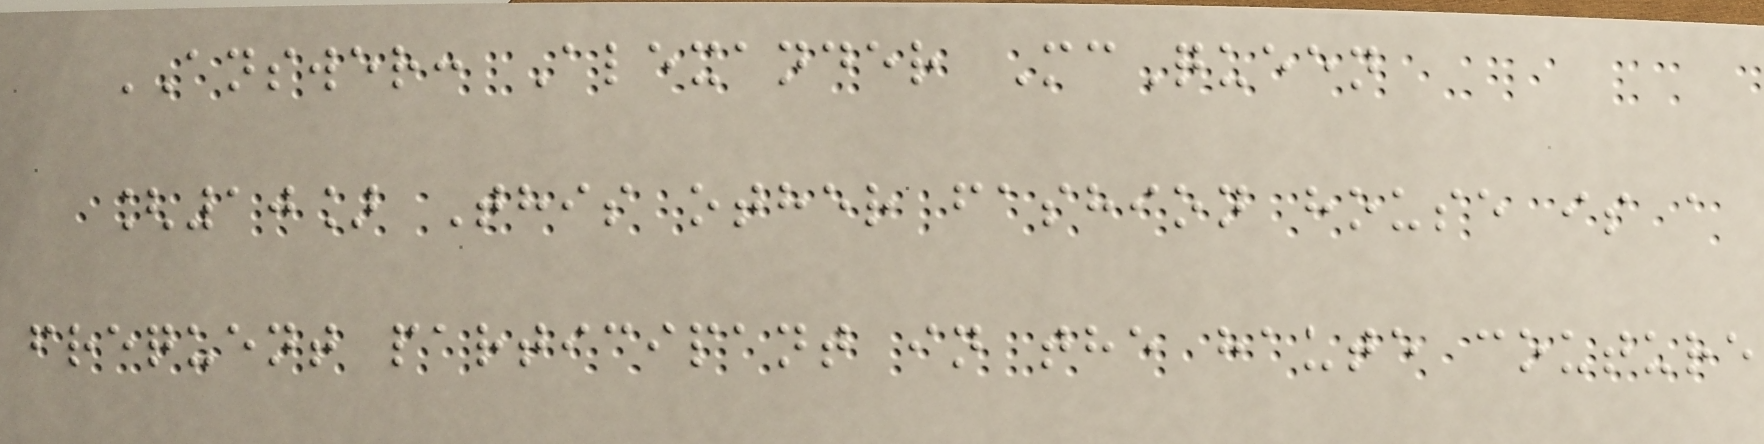ANSWER: Alexander McQueen
[10] This other fashion house is a
frequent participant in the haute couture
